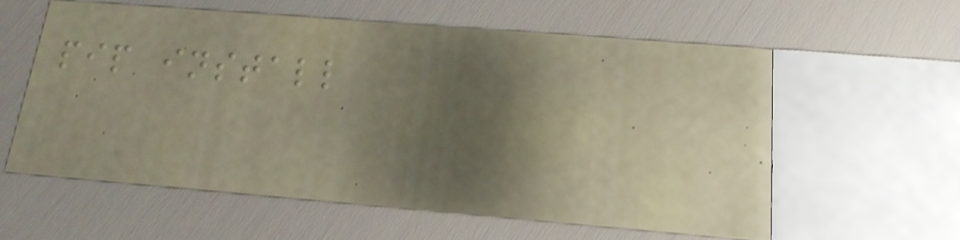pip install
